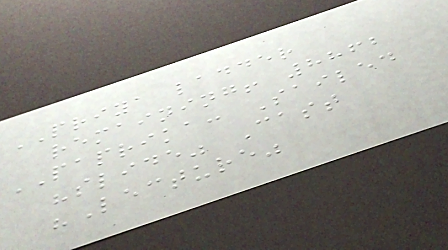PRIYA ladder
remaining! 8862
PAPRIKA: Sailed
"slide" Cast
"Lecture"
